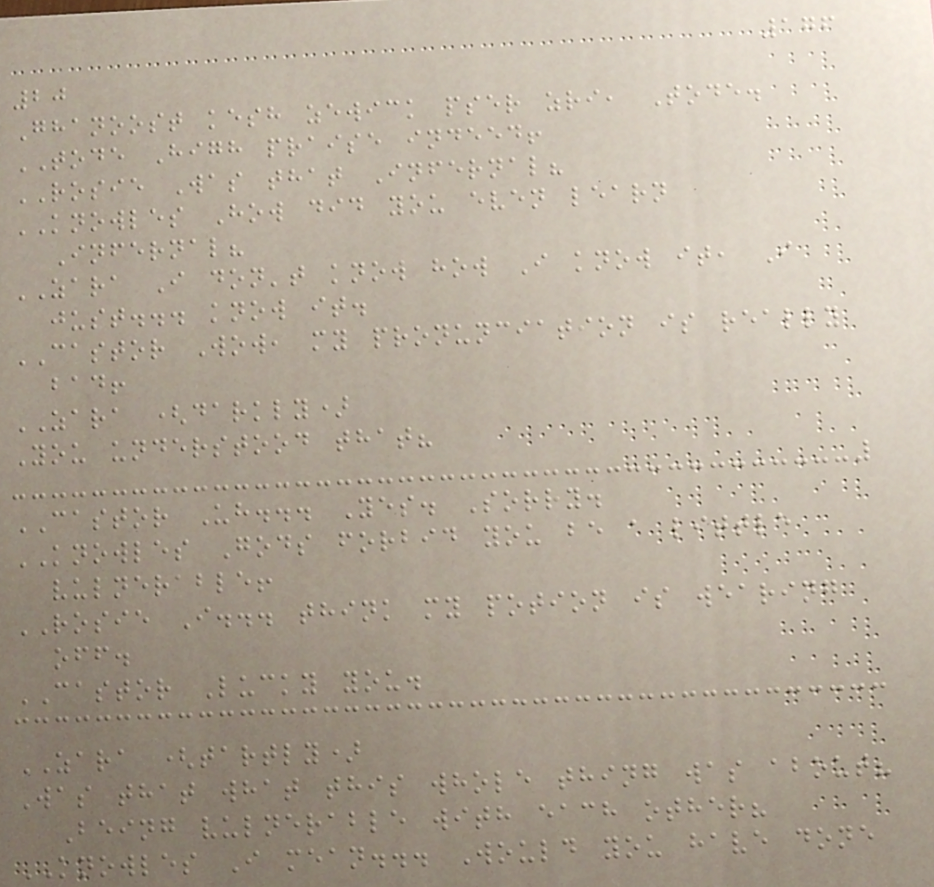176
20
Ghanoost kesh zewick pser zri, Tode.
TODE High praise indeed!
ROSIE Was that Infernal?
KNOWLES How did you even learn
Infernal?
ZARA I don't know how I know it, I
just... know it.
CASTOR Wow, my pronunciation is really
bad!
ZARA (darkly)
You understood that?
CASTOR Uh... Yes. Sorry.
KNOWLES Gods forbid you be a little
vulnerable!
ROSIE I... think my potion is wearing
off.
CASTOR Lucky you.
ZARA (tartly)
Was that what this whole thing was about?
Being vulnerable with each other?
KNOWLES I mean... Would you have done
